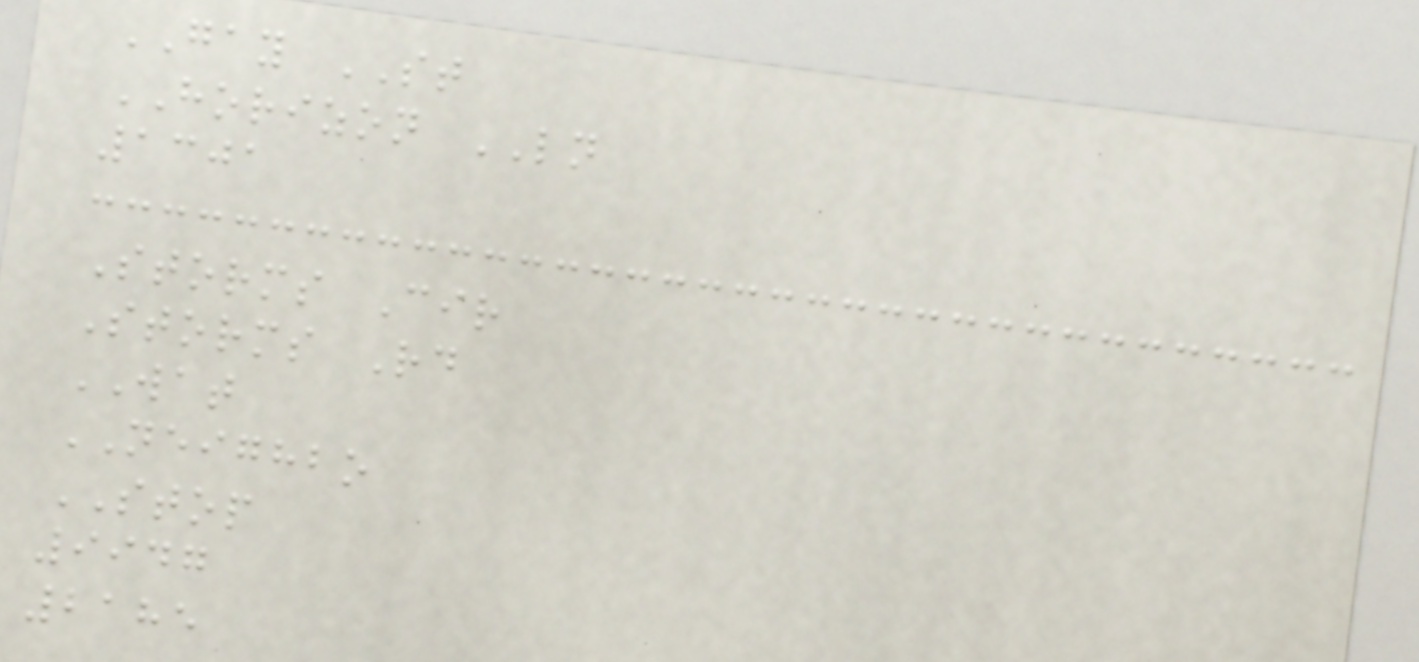GAY ST
HORIZON LN
1301
Storms Cir
Storms Rd
WAT
NEIGHBO
STOP
9947
2185
